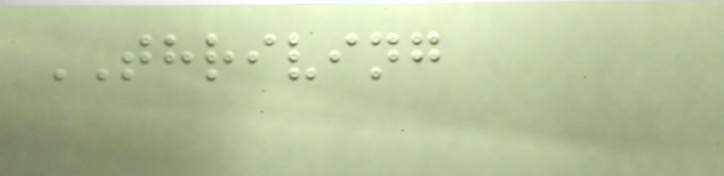THRIVING
